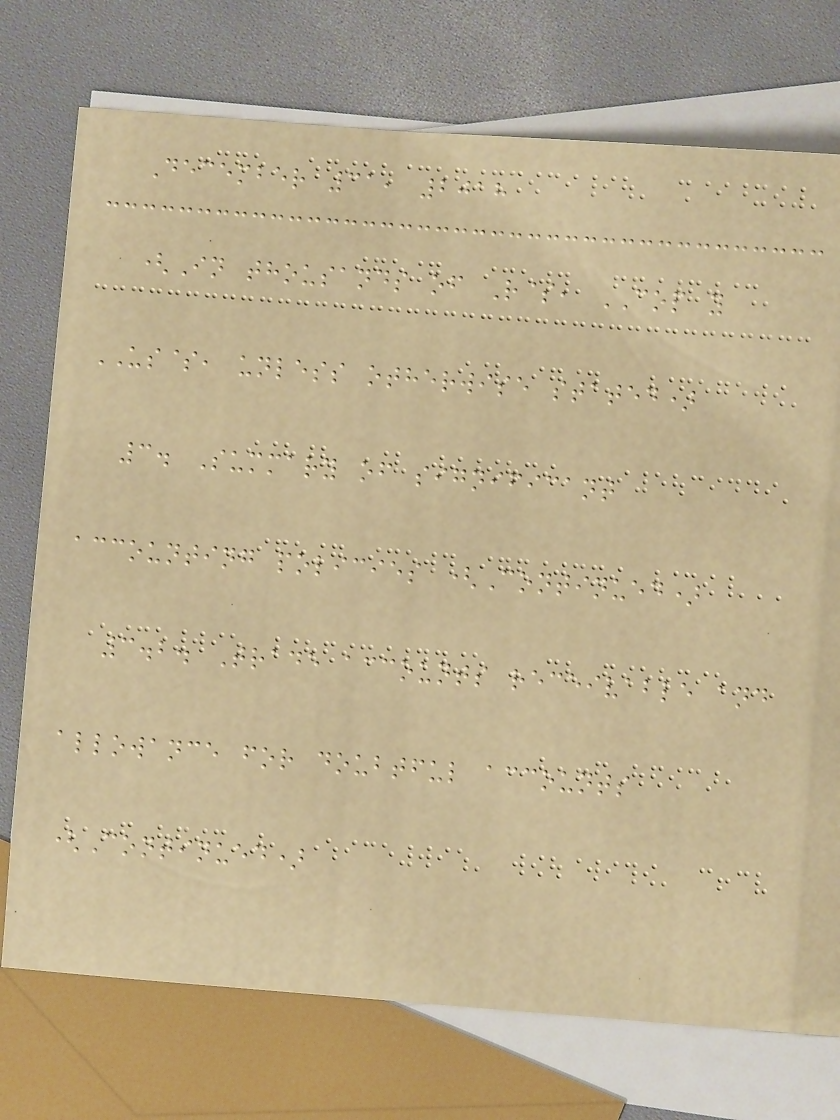December 31, 2018
(In thousands of R$, COP y
US$, unless otherwise stated)
3. Summary of significant
accounting policies (Continued)
3.2. Trade accounts receivable and
allowance for doubtful accounts
(Continued)
